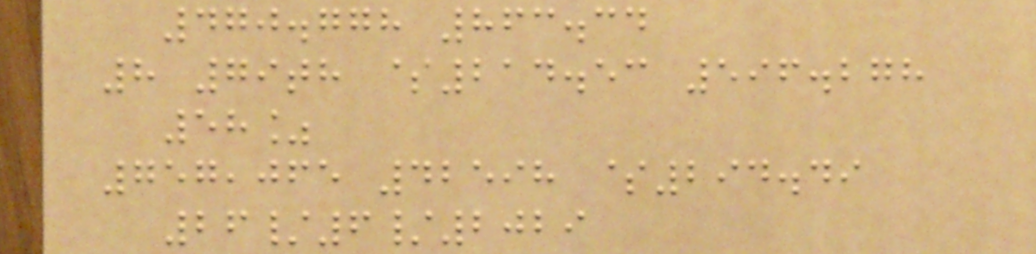470.778 863.34
8 79th $214.53 596.278
58%
757,065 42598 $294.49
26/6/2029
